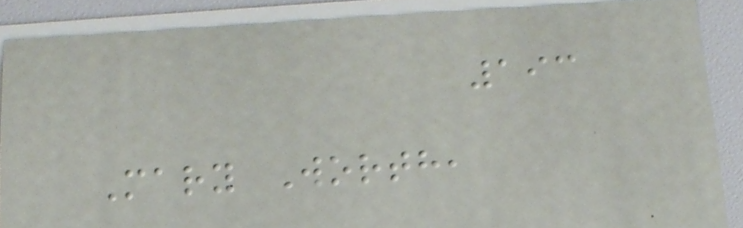193
Mary Worth,
